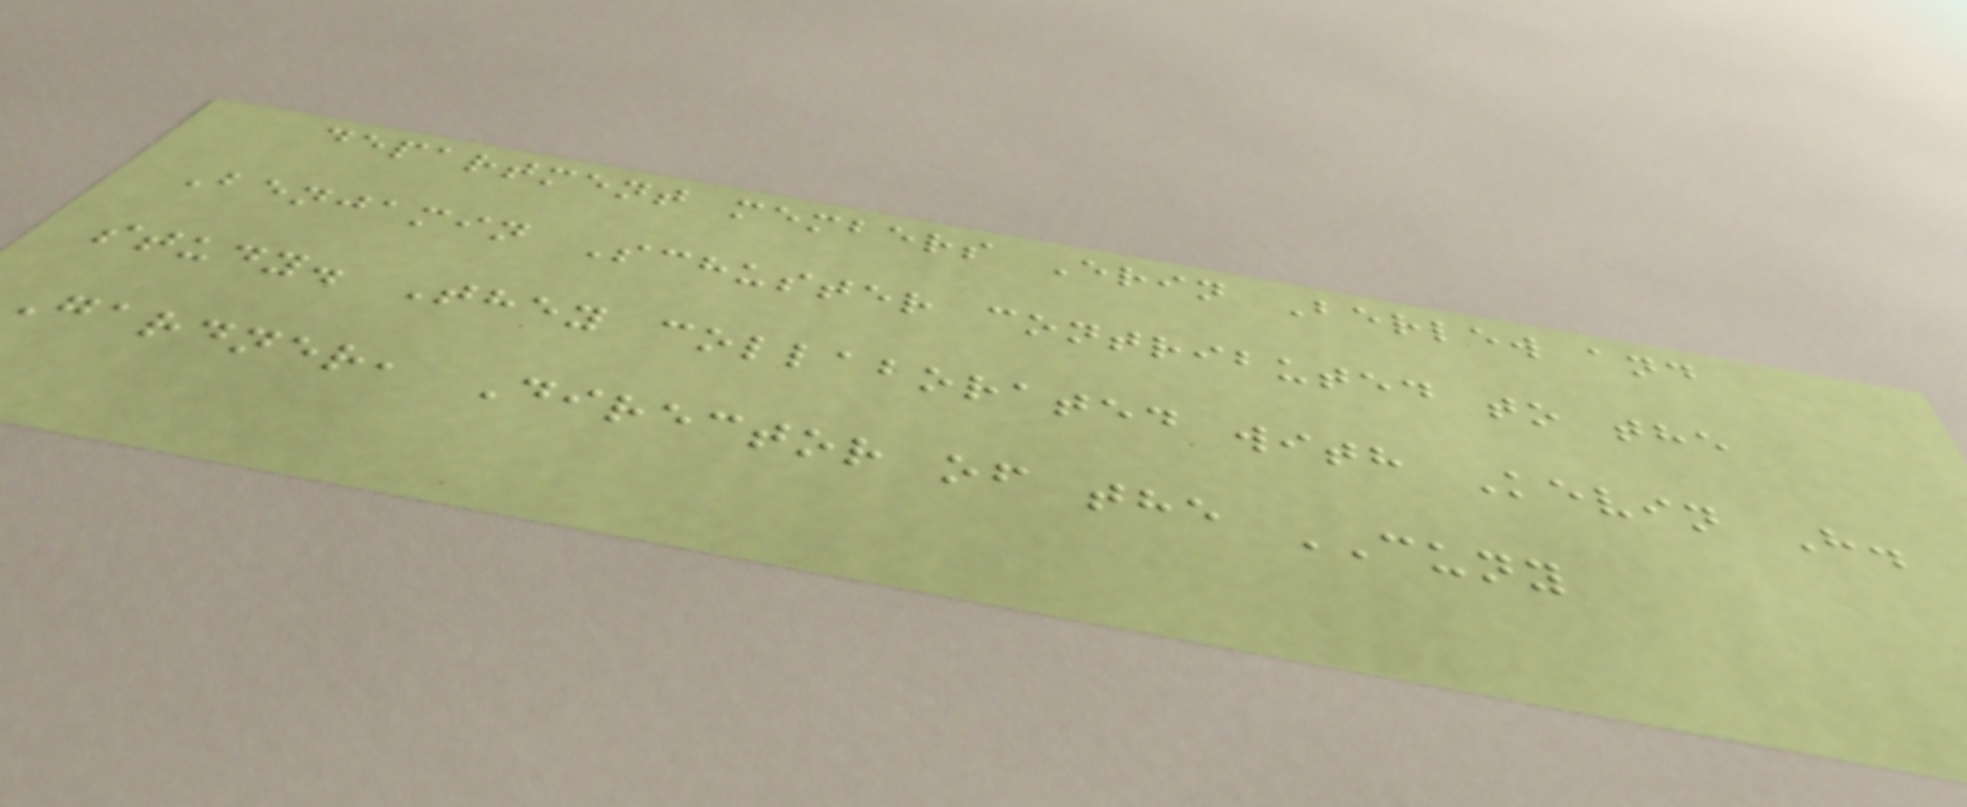department members Erin Berlew and
Benjamin Schuster contributed to the
study. They collaborated with Kevin H.
Gardner, Director of the CUNY
